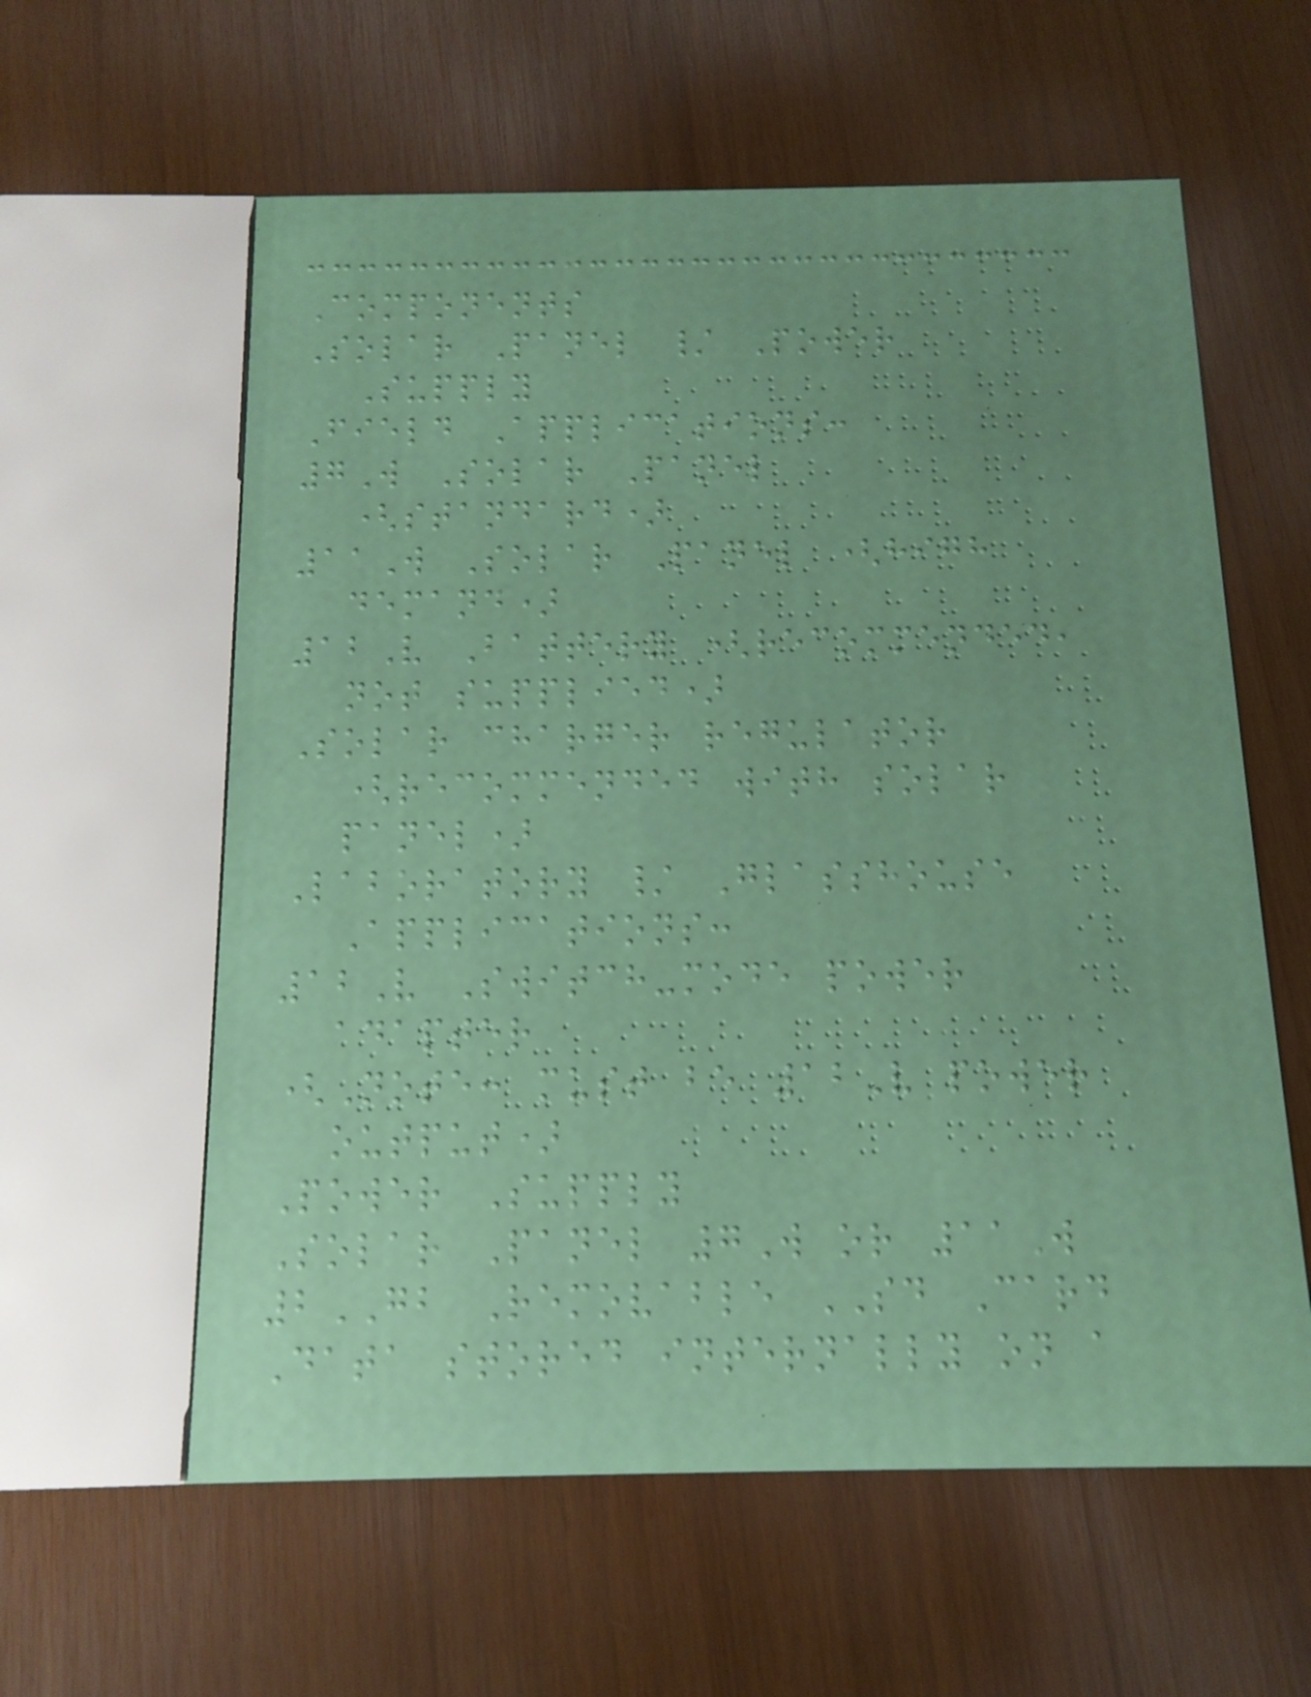Components
Solar Panel / Power
Supply
Field Applications:
7W Solar Panel
(standard)
11W Solar Panel (high
demand)
12V Battery (recommended,
not supplied)
Solar charger regulator
(recommended with solar
panel)
Laboratory / Glasshouse
Applications:
12V Switch-mode power
adapter
(Note: must be 12V power
output)
Power Supply
Solar Panel 7W or 11W
2GB Removable SD Card
Data stored internally on a
